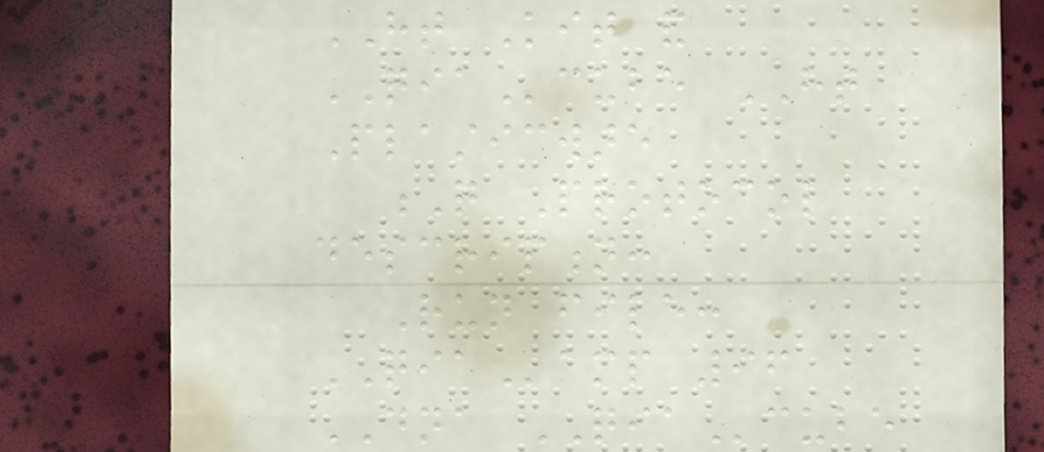HT Kit and
QIAcube HT
Plasticware
Q Protocol
description:
Run file:
QIAamp 96
DNA QIAcube
